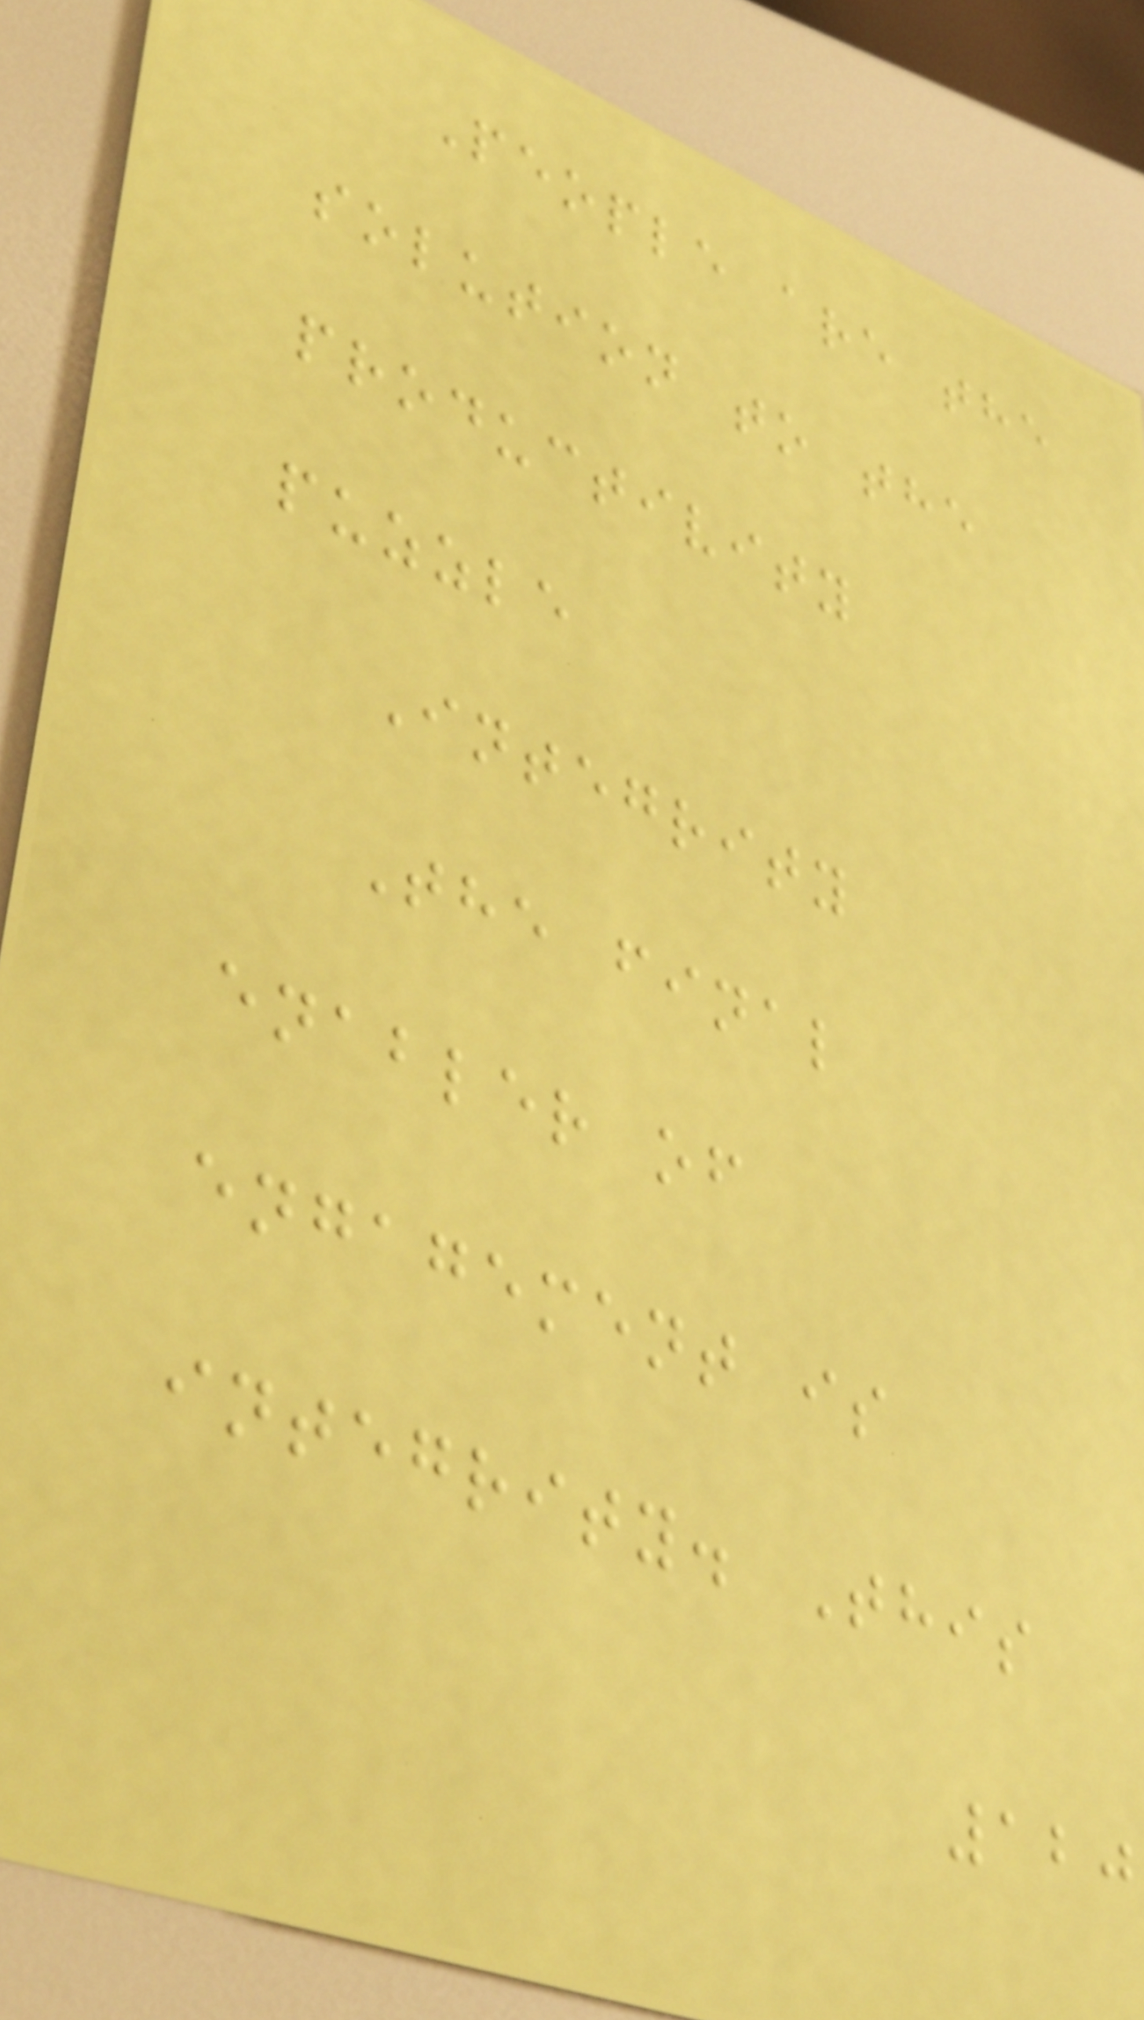People are the
solution to the
productivity
puzzle
Integrity
The final
enabler of
engagement is
integrity. This
120
